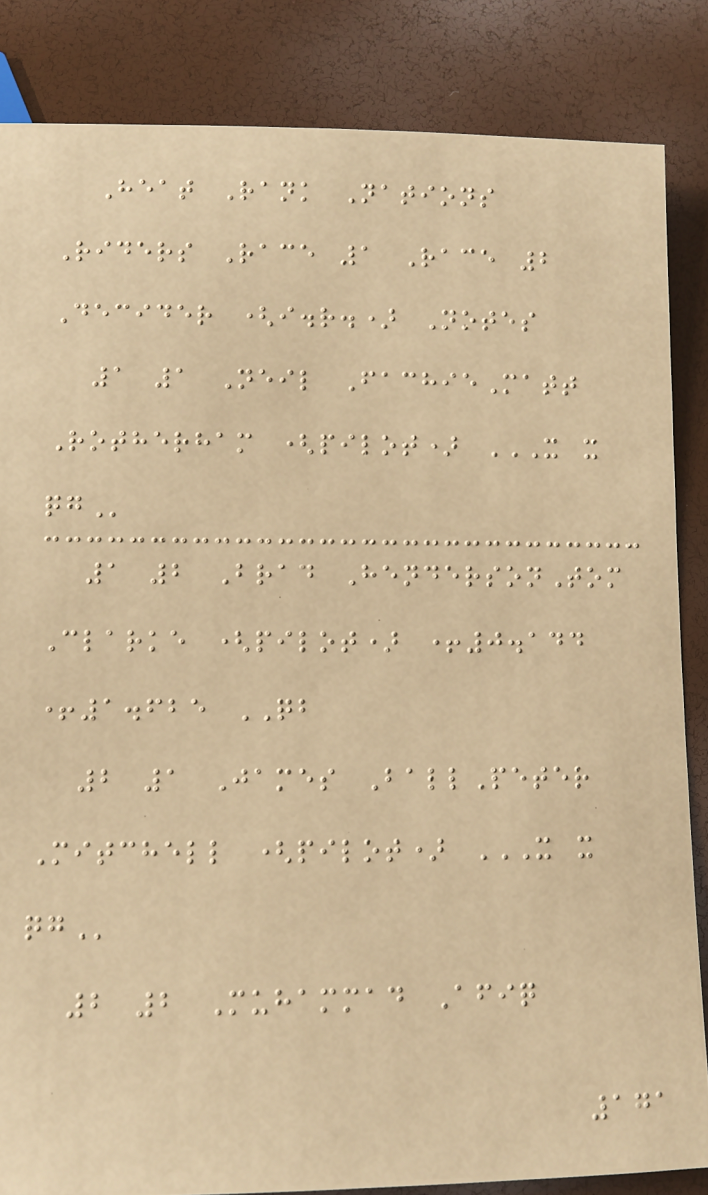Heat Rank Nations
Riders Race 1 Race 2
Decider (i.r.) Notes
1 1 Neil FachieMatt
Rotherham (pilot) X X
QG
1 2 Brad HendersonTom
Clarke (pilot) +0.144
+1.625 QB
2 1 James BallPeter
Mitchell (pilot) X X
QG
2 2 Muhammad Afiq
171
